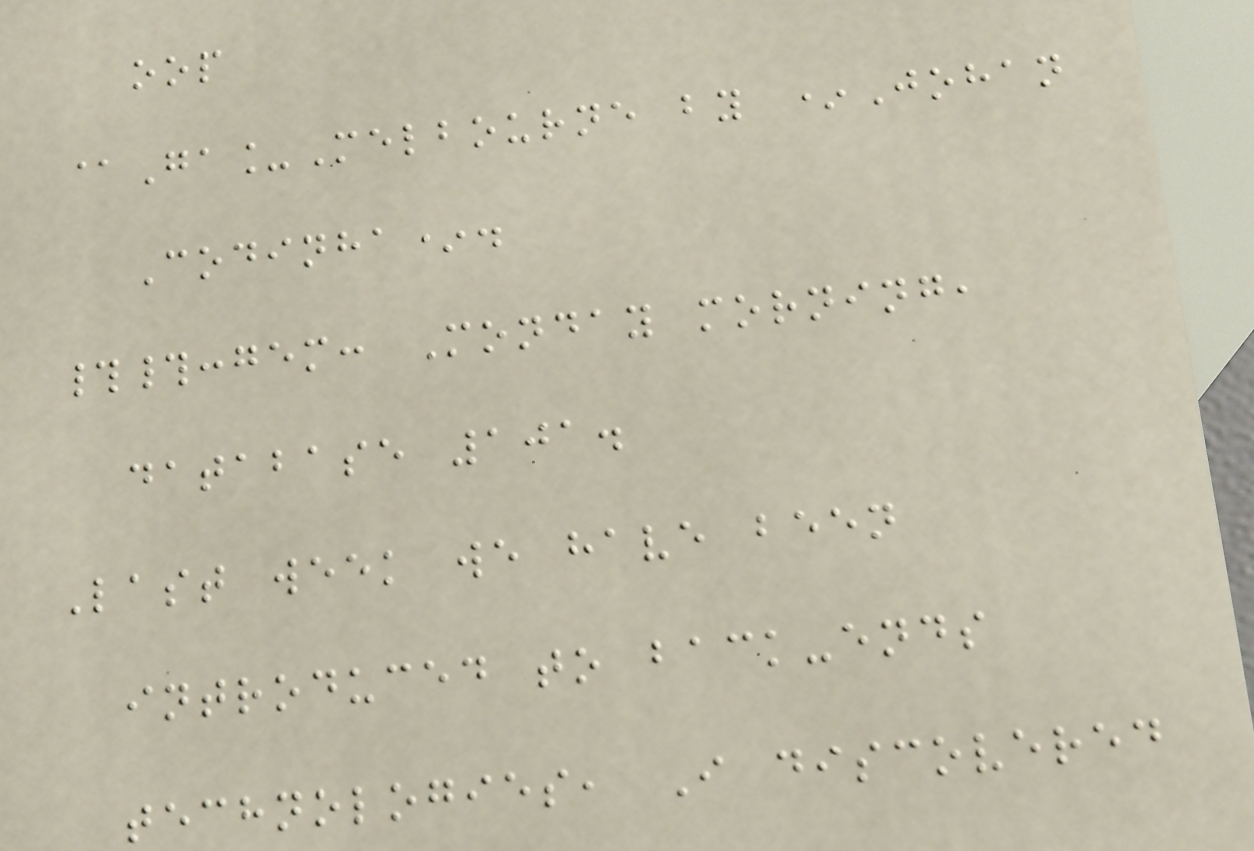oop
@Ga_Melbourne by *Johan
Codinha*.
##:gem: Monday morning,
database 101.
Last week we have been
introduced to back-ends
technologies, I discovered
